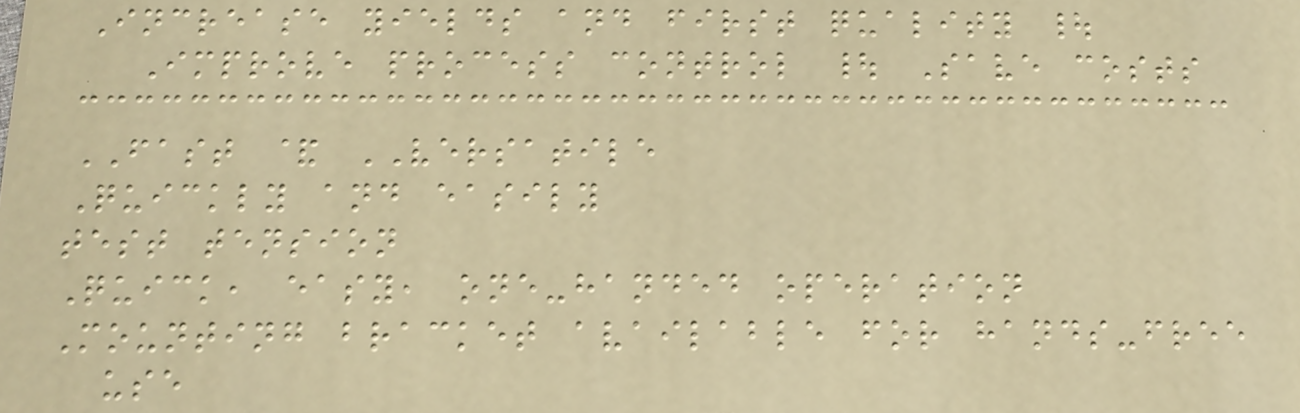Increase yields and first quality |
Improve process control | Save costs
FAST & VERSATILE
Quickly and easily
test tension
Quick, easy, one-handed operation
Mounting bracket available for hands-free
use
